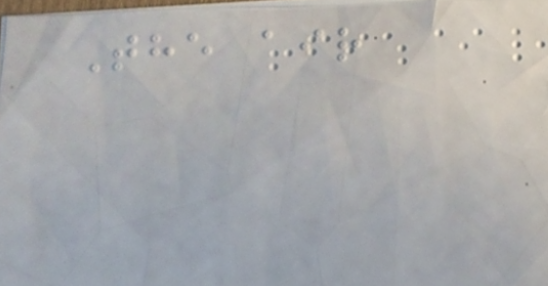The air
